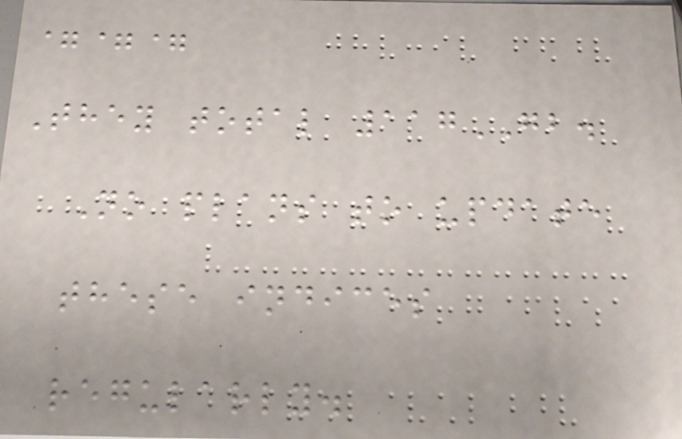===
They total 117GB.
No plans to update
these indices
regularly.
